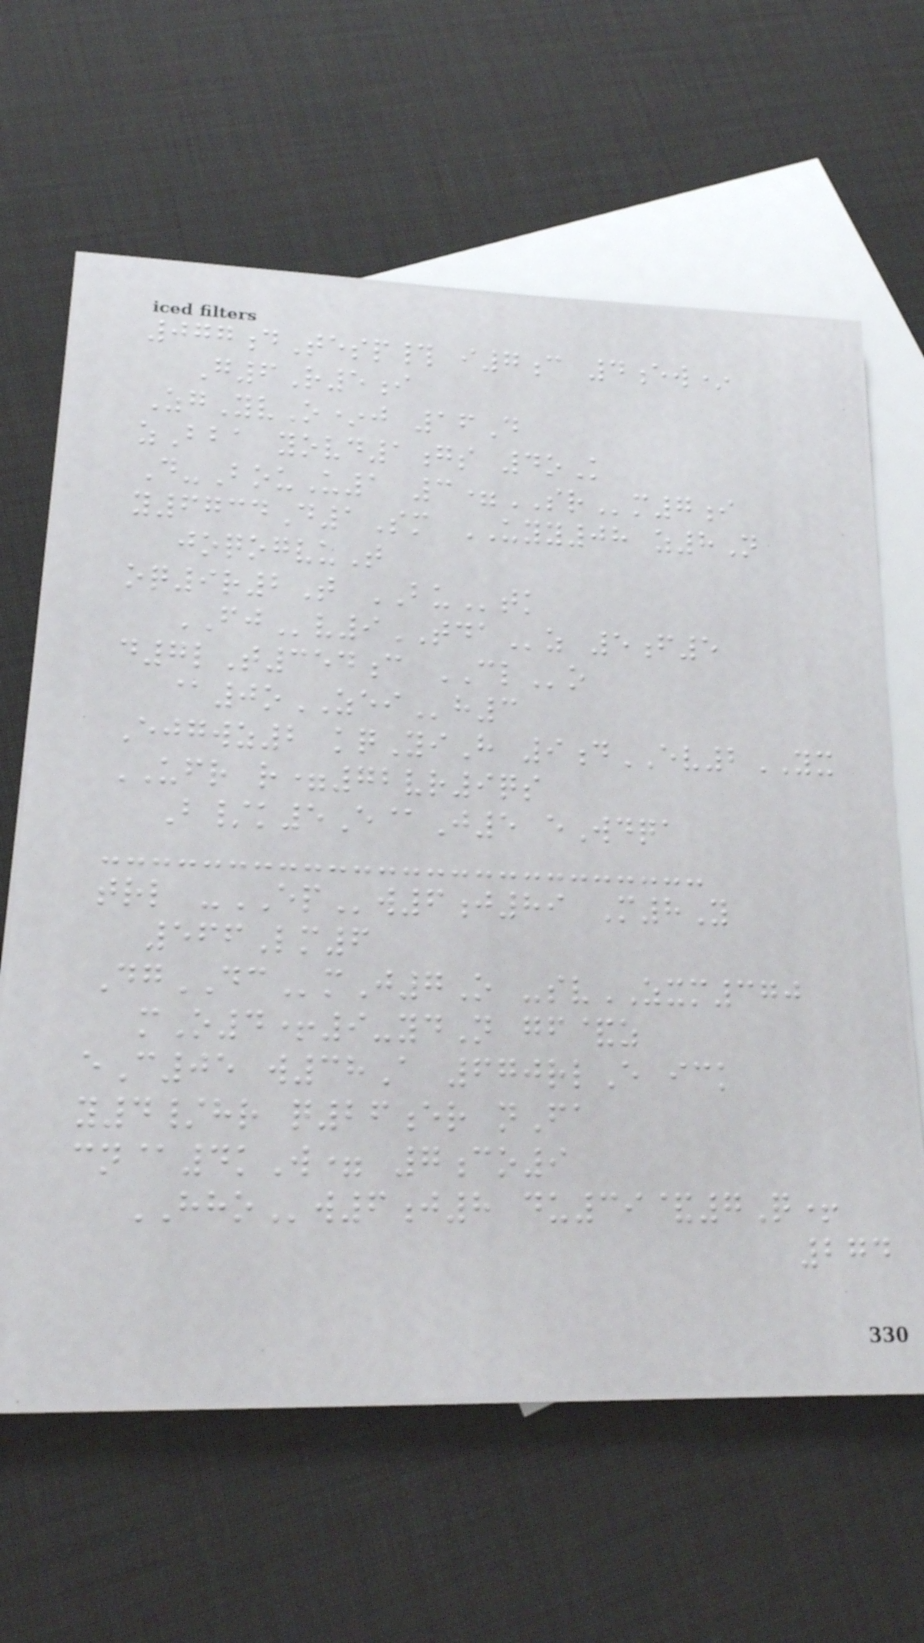077dTesp# i7c 4ew*
G6R5i
ZgYvO*j 16D
zBba yovd1gs 4oK
D-BouU1 3=SRm7i
y6734D1Sm UYY08 z8N
joqogvuT
oq9r2T BUtk
FJv9TDAz 5f5
d7lT354c CLo
@0oZEIh3
Ejgwz2 kqYiH 9dEV2YX
UFR r=72vr9qs
B/k5E@J5 eWdqa
trl -EPw6j89 M8Y
566Lm6
DgDCmJ7O -svZXM370
mO4+9-ydN gf&z
eC05 w38A 670rlE ick
y4/hr q26er nFa
cn@4kW= 7co9
HHOw6j8 du39&7Q+
274
